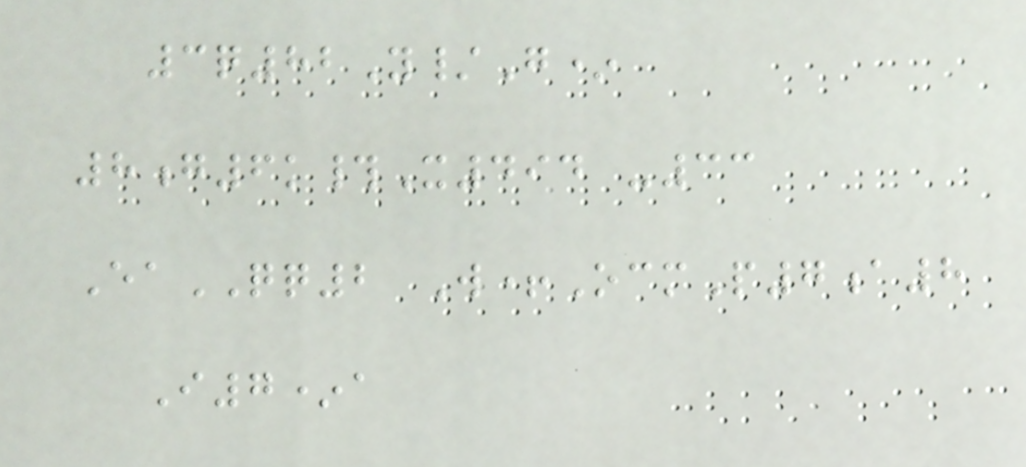3q82Y/G*
8g6k#X494 -33
EaQQ2 W+OcmP7a8
I7*a
